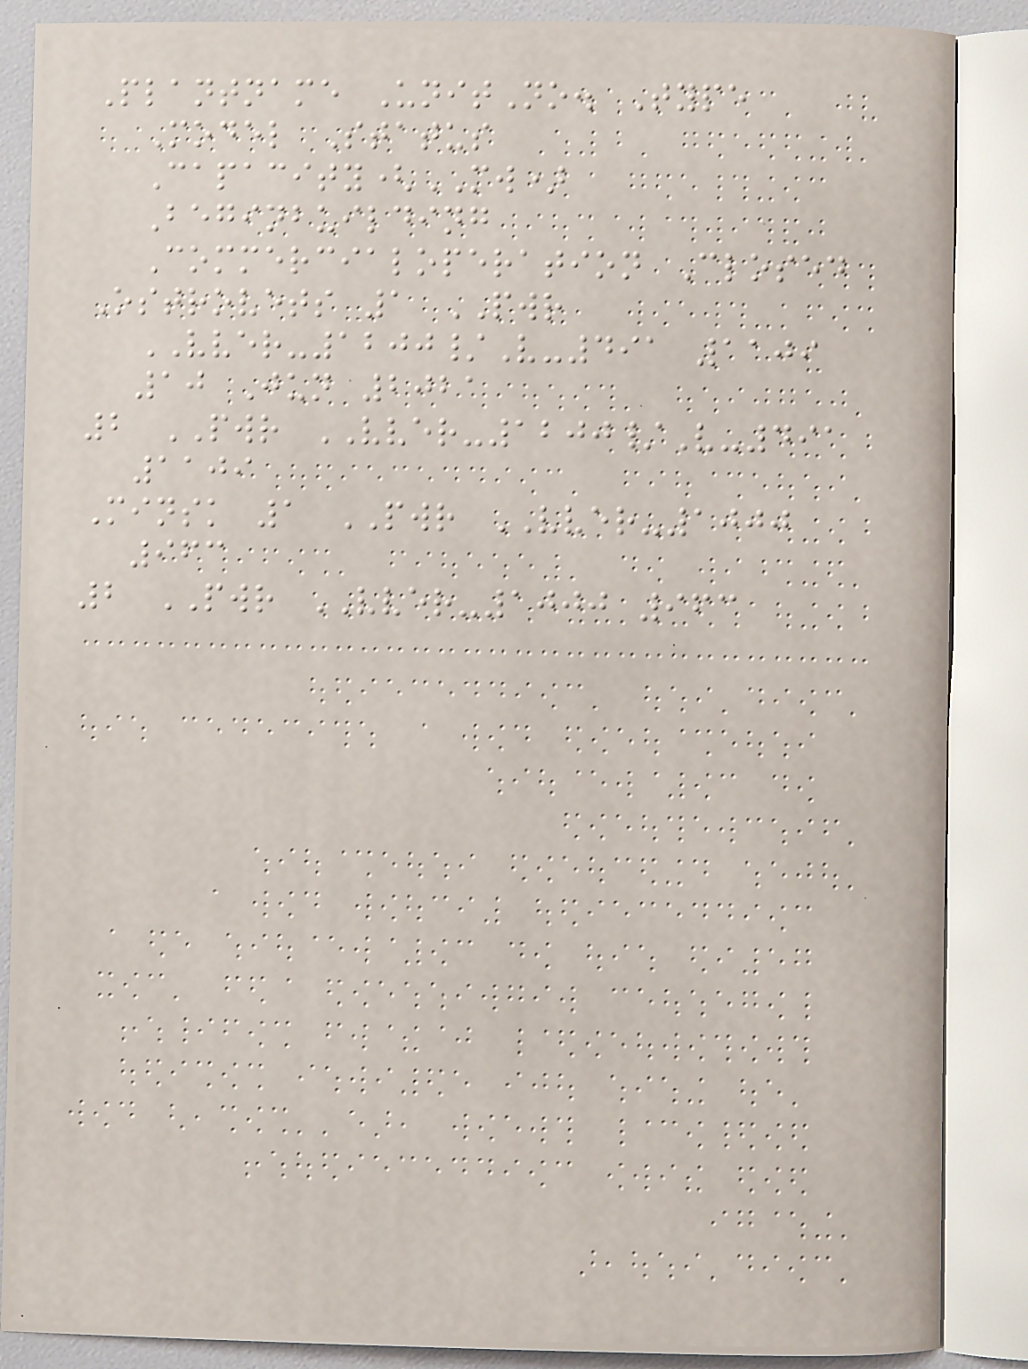Plantname UnitNo. Type
Model Status
Capacity(MW)
Beginbuilding
Commercialoperation Closed
Ostrovets 1 PWR
VVER-1200/V-491 1109
10 Jun 2021
2 PWR VVER-1200/V-491
1109
Minsk 1 PWR VVER-1000
963
2 PWR VVER-1000 963
